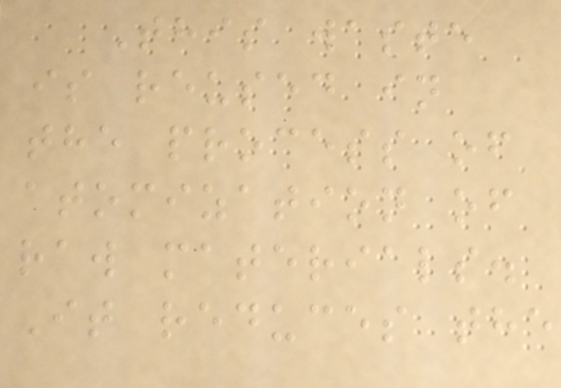This waste
is reused in
the process of
atomization of
raw materials.
It reduces the
